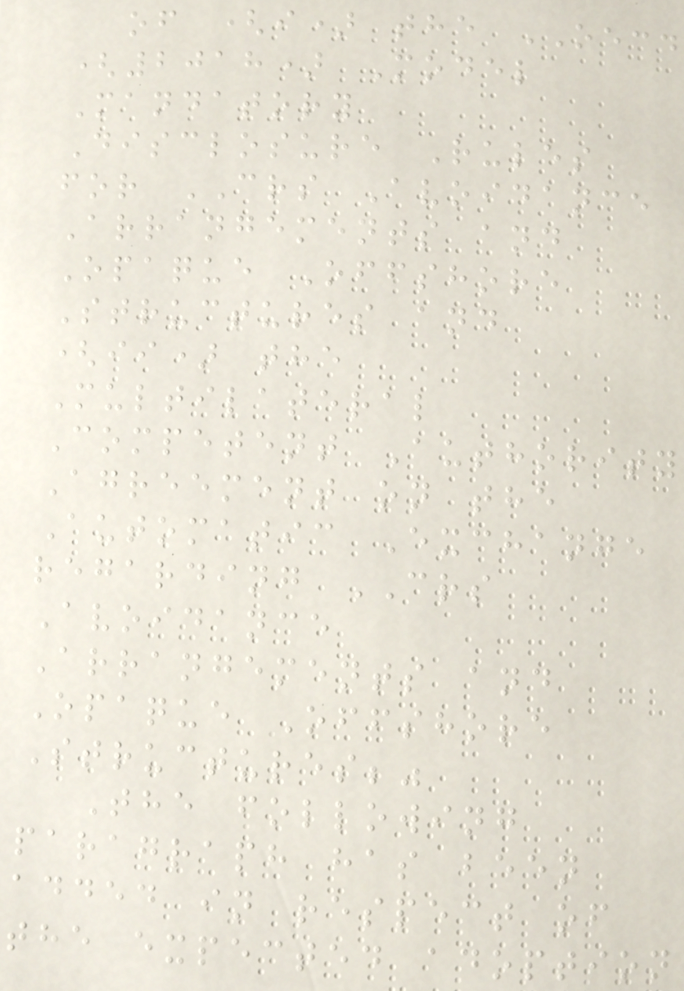of (i) the OECD
(2018) Model
Mandatory
Disclosure Rules
for CRS Avoidance
Arrangements and
Opaque Offshore
Structures and
(ii) the
Multilateral
Competent Authority
Agreement on the
Automatic Exchange
regarding CRS
Avoidance
Arrangements and
Opaque Offshore
Structures;"
The following
paragraph has been
added in respect of
the expected adoption
